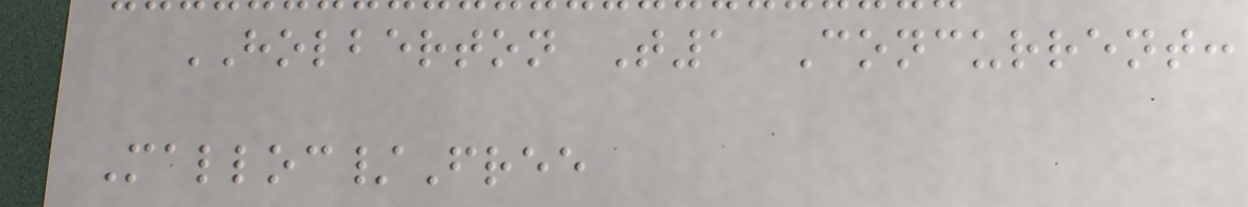HOLBERTON T1 Concurrent:
Malloc/Free
